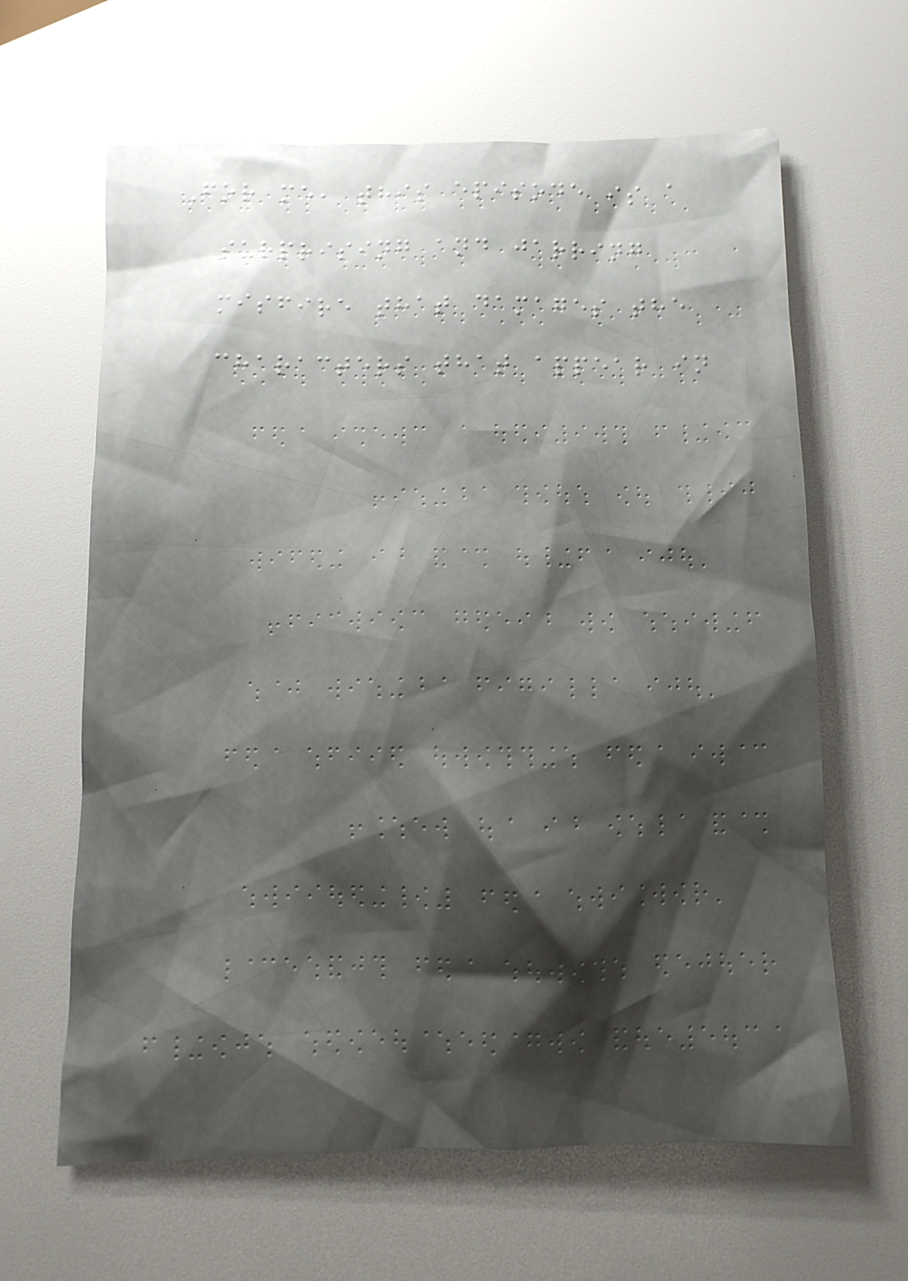For me, this episode is a
surprising and jarring
misfire that damages the
characters that appear in
